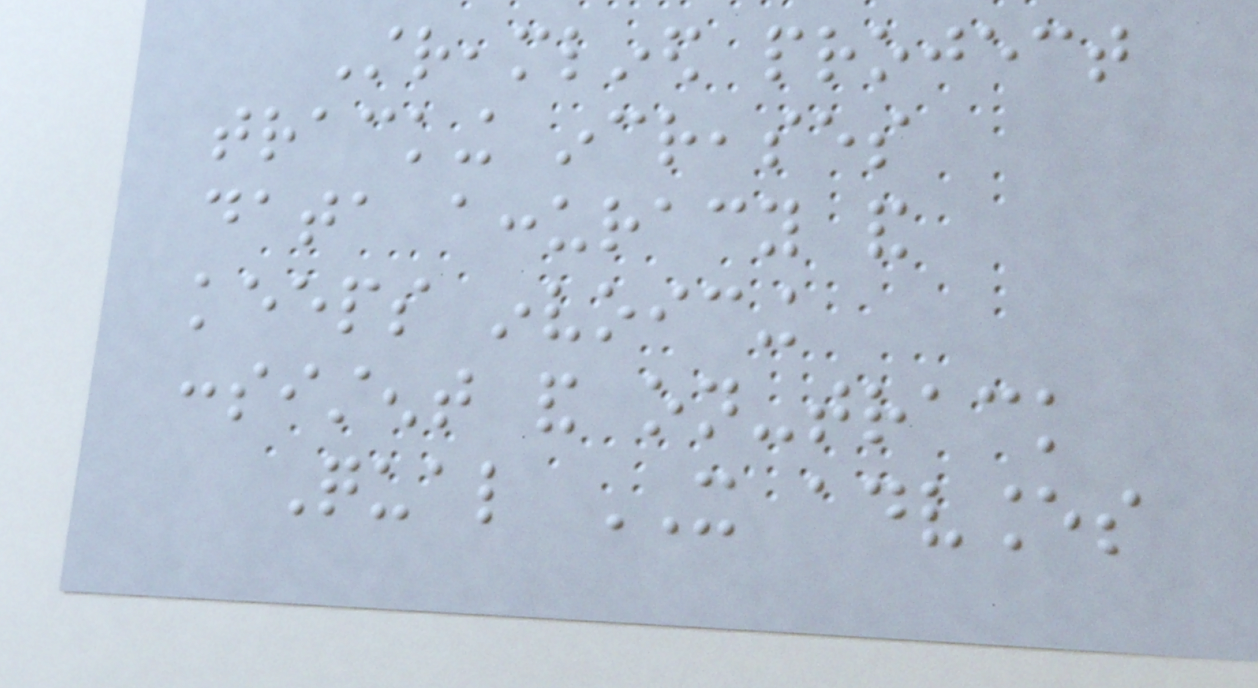Streamlined project
tracking increases
data accuracy and
keeps invoicing
consistent and on-track
Qual IT advances
